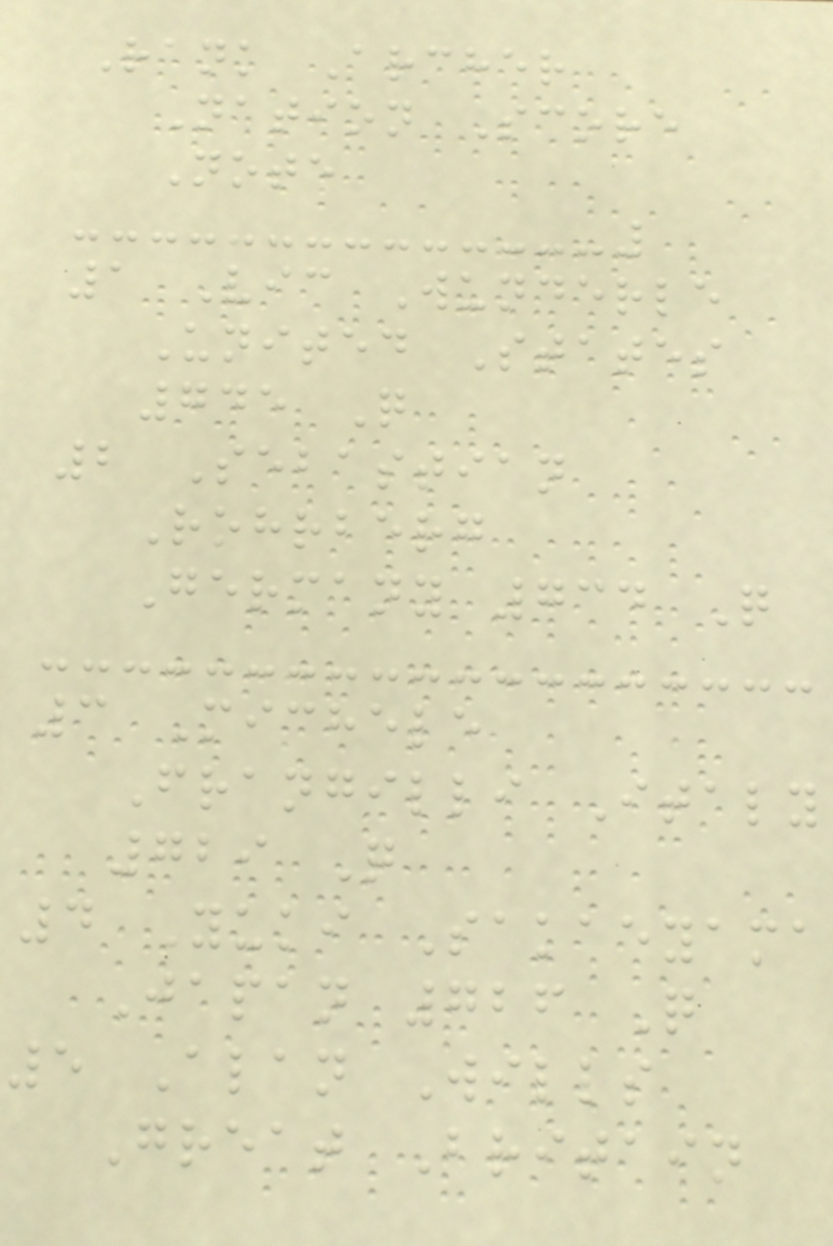Rank Archer
Nation Score
Note
1 Vic Wunderle
United States
745 Q
2 Sebastian
Rohrberg
Germany 734 Q
3 Michele
Frangilli Italy
729 Q
4 Yuki Sakaeyama
Japan 726 Q
5 Alan Wills
Great Britain
